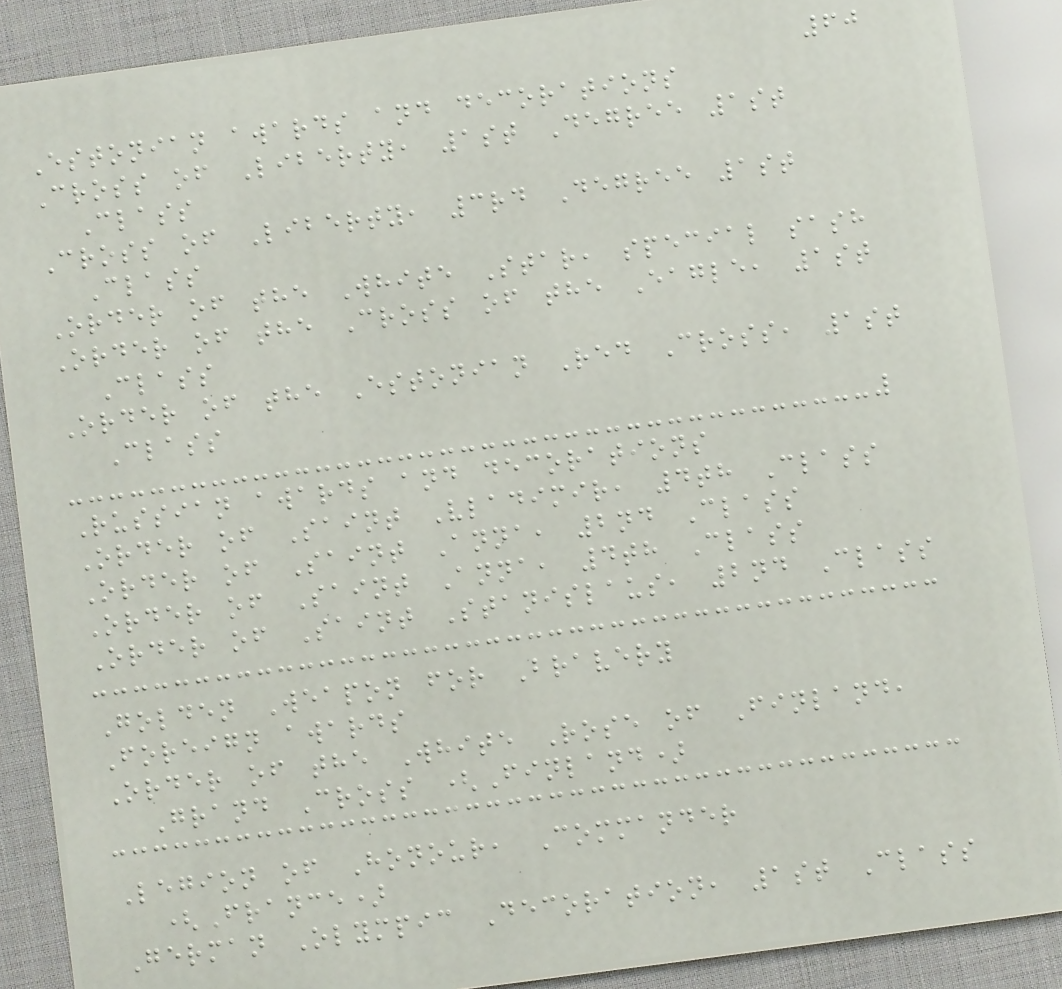60
Estonian awards and decorations
Cross of Liberty, 1st Degree 1st
Class
Cross of Liberty, 3rd Degree 1st
Class
Order of the White Star, special sash
Order of the Cross of the Eagle, 1st
Class
Order of the Estonian Red Cross, 1st
Class
Russian awards and decorations
Order of Saint Vladimir, 4th Class
Order of Saint Anna, 2nd Class
Order of Saint Anna, 4th Class
Order of Saint Stanislaus, 2nd Class
Golden Weapon for Bravery
Foreign awards
Order of the White Rose of Finland,
Grand Cross (Finland)
Legion of Honour, Commander
(France)
German Olympic Decoration, 1st Class
